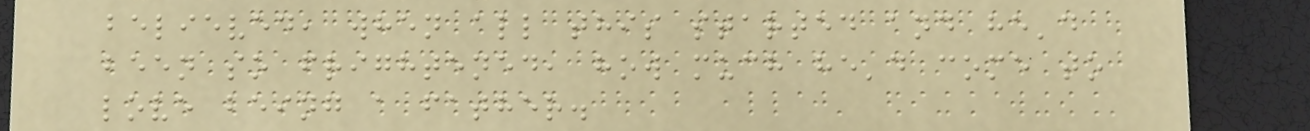believed, when all this started and he'd
been so frightened, how much he'd come to
love being a father.
